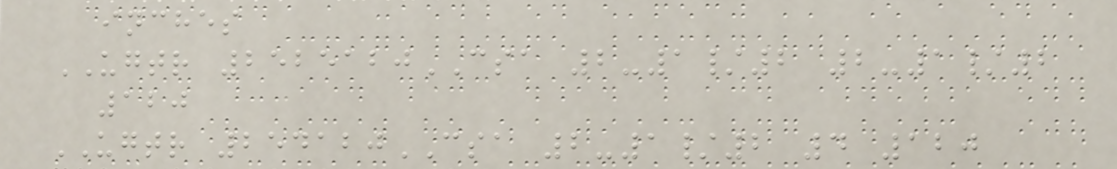inches
UGTR 2525120CSA 2-1/2 2-1/2
120
UGTR 254120CSA 2-1/2 4 120
